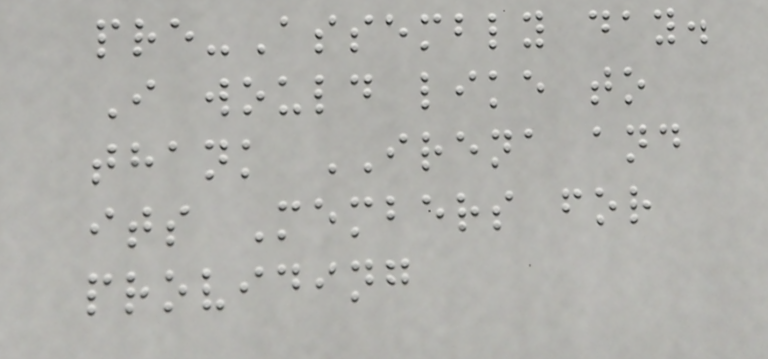pre-Assembly day.
I would like to
thank IRENA and
its Members for
providing
